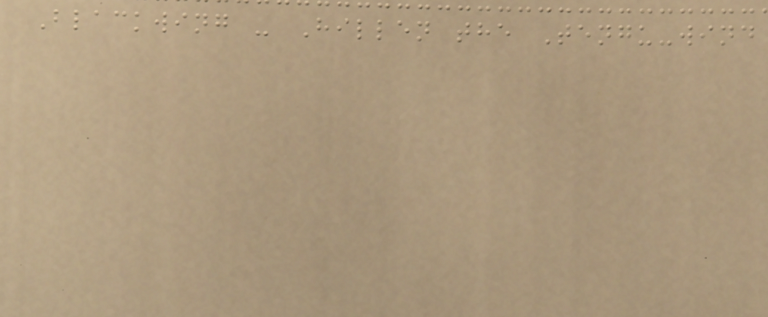Blackwing - Hillen the Tengu-wind
